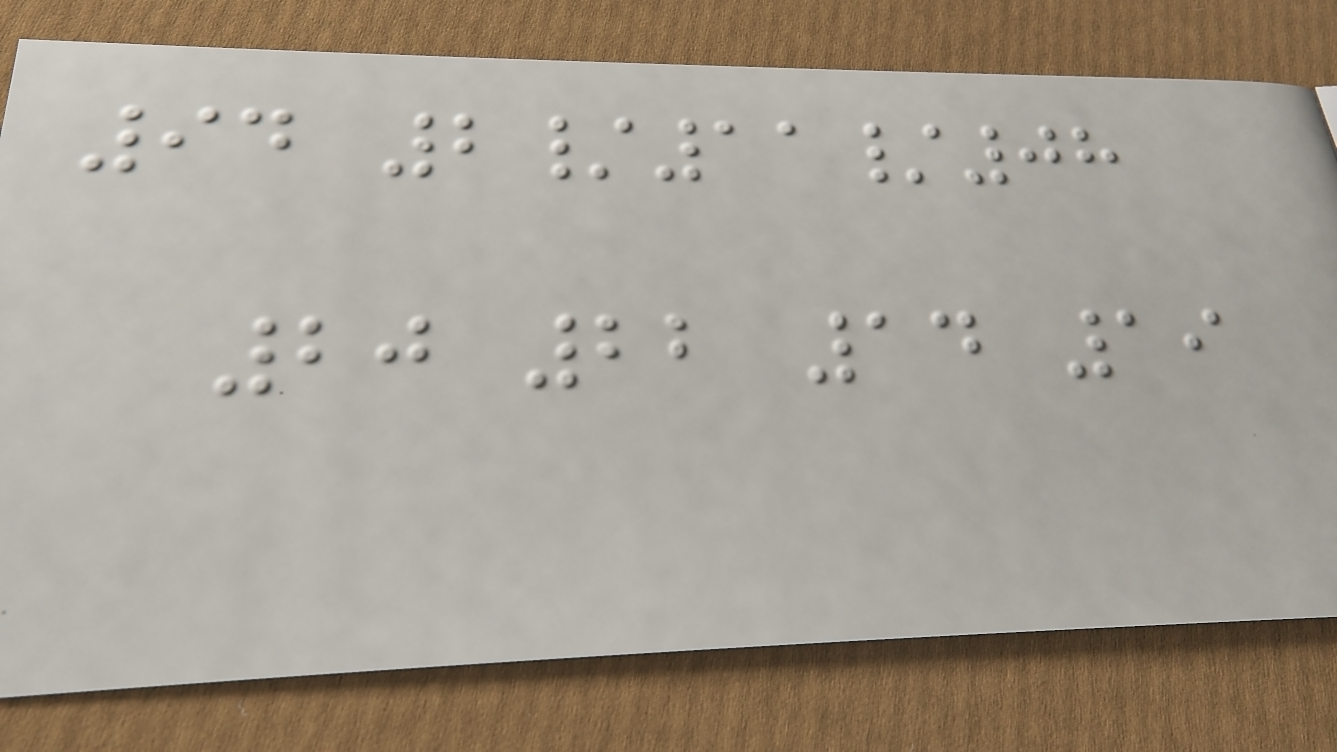94 2/11/08
20 22 14 19
